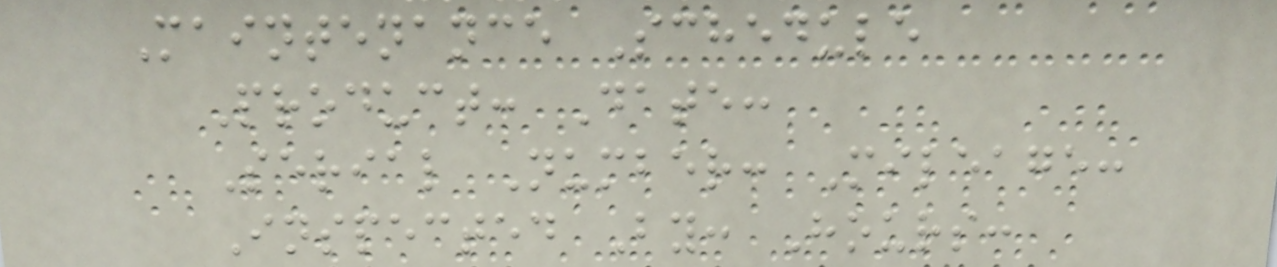Maintenance Schedule
Product: Date:
Serial Number: Mileage:
Inspected By: Hours:
